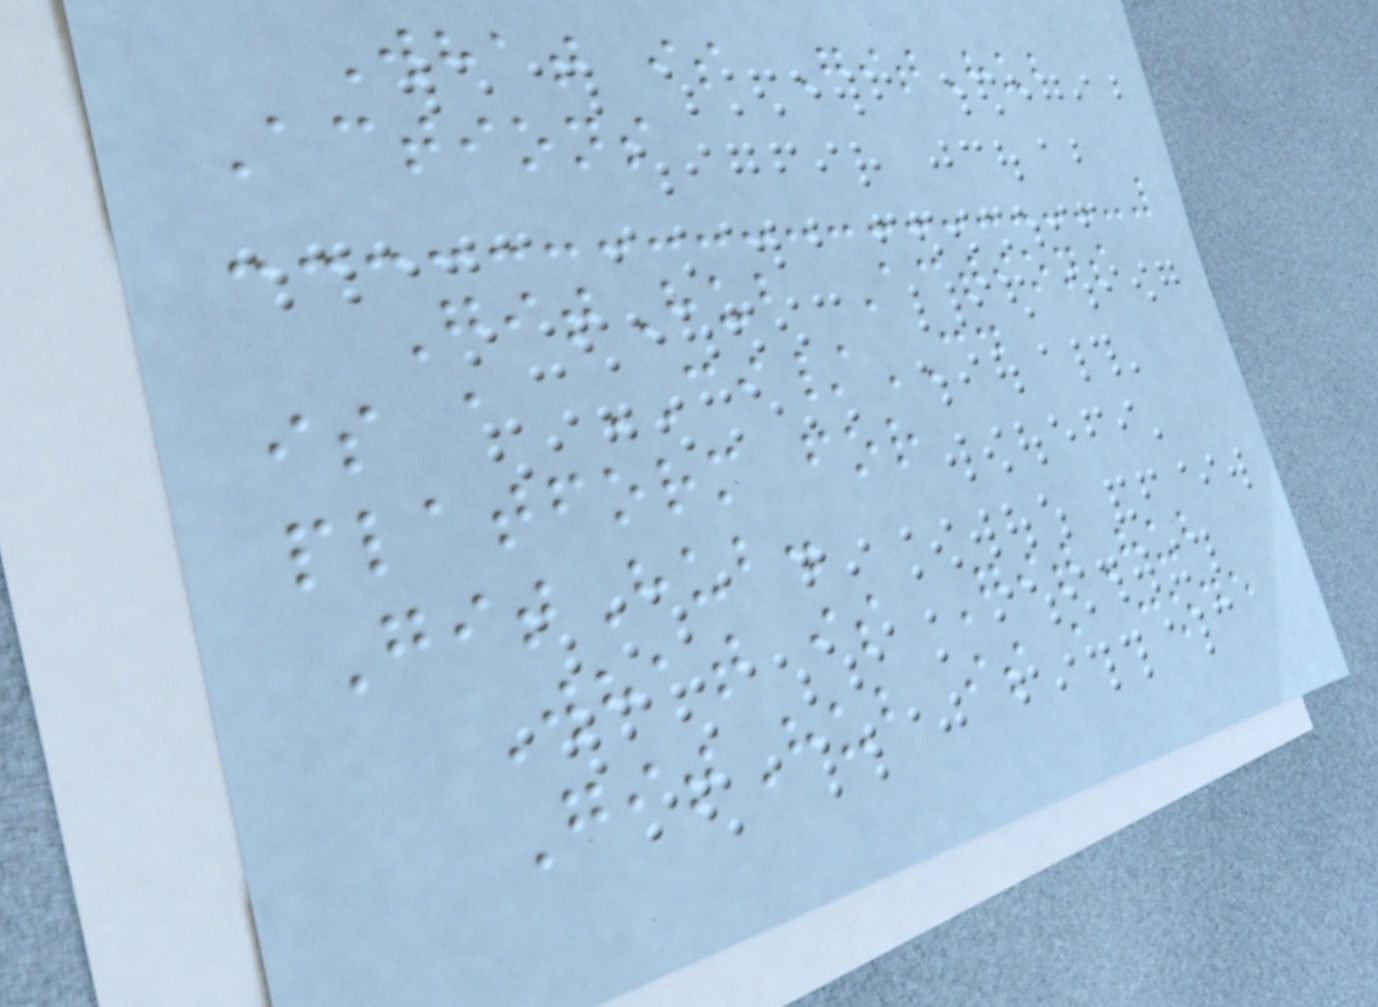What is GitHub
Actions
GitHub Actions
is a CI/CD
platform for
GitHub.
What is GitHub
GitHub is a code
